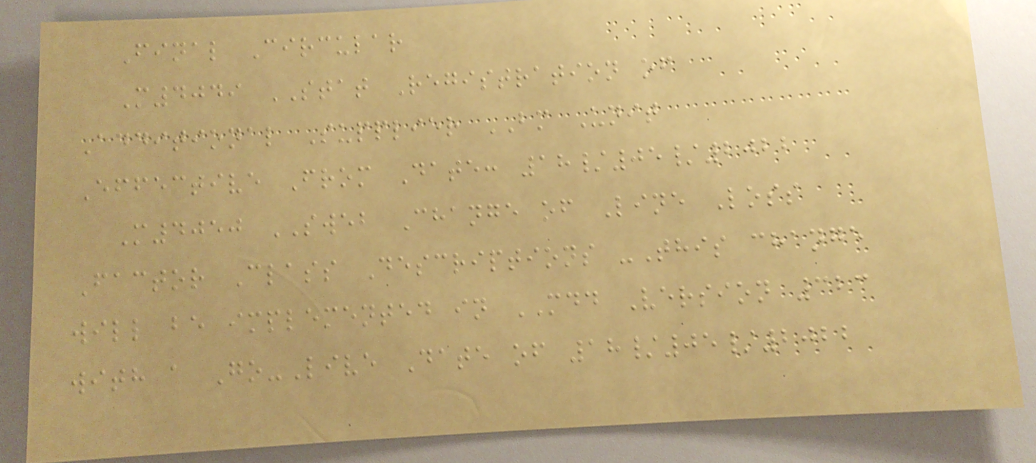Final Circular
M4049 STAT Registration of
Additional Supplier BM Unit
Effective From Date: 18/05/2022
M4050 SWEB Change of Line Loss
Factor Class Descriptions -This change
will be implemented in MDD Version 323
with a Go-Live Date of 18/05/2022
